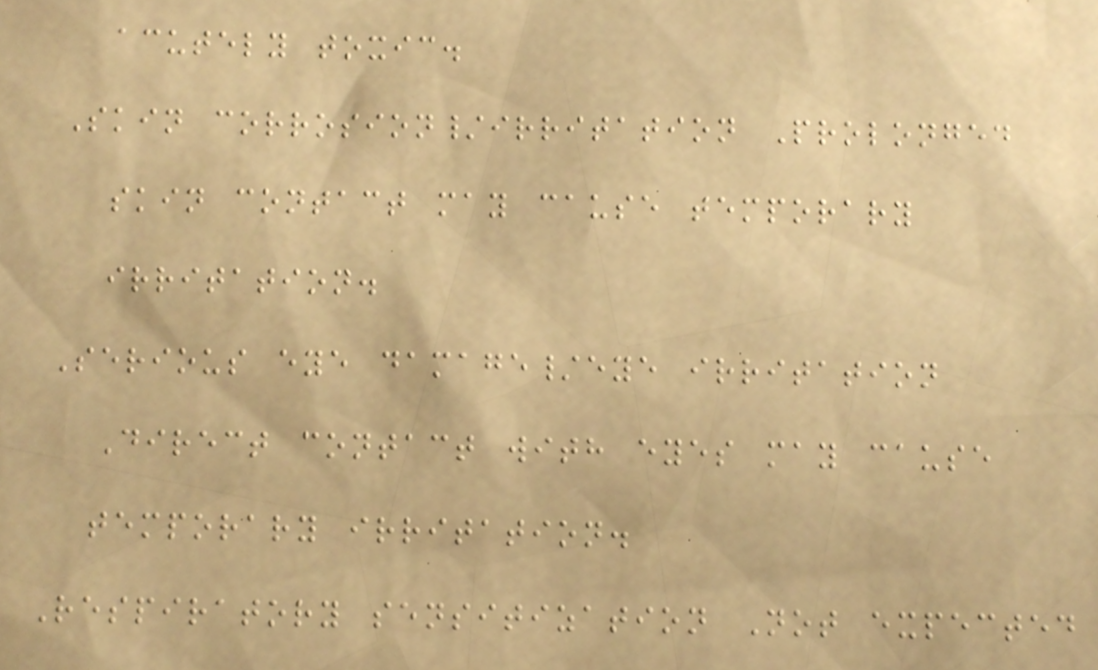acutely toxic.
Skin corrosion/irritation Prolonged
skin contact may cause temporary
irritation.
Serious eye damage/eye irritation
Direct contact with eyes may cause
temporary irritation.
Respiratory sensitization Not expected
